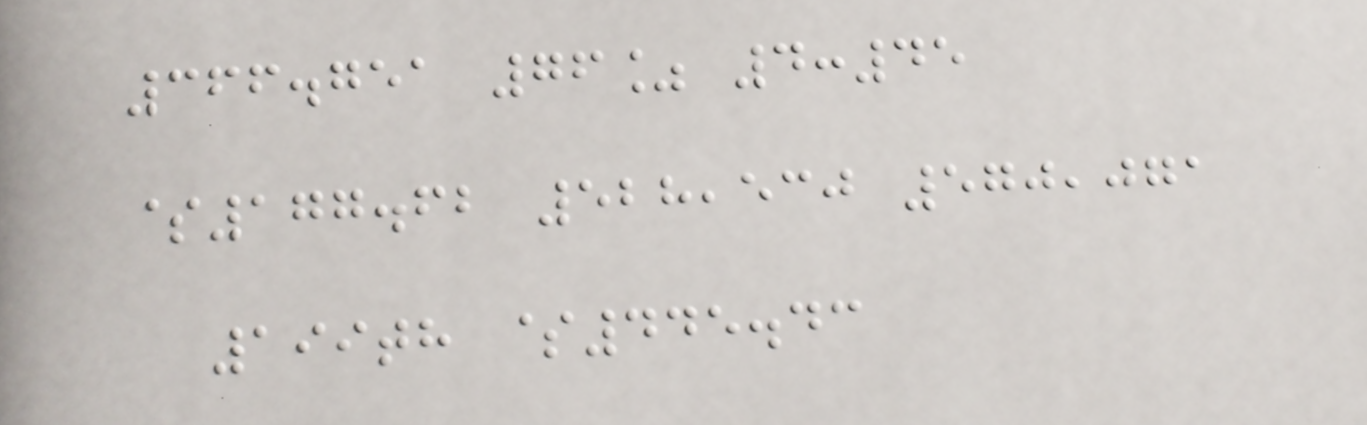366.751 76% 4:45
$177.62 528,530 570,071
199th $445.43
